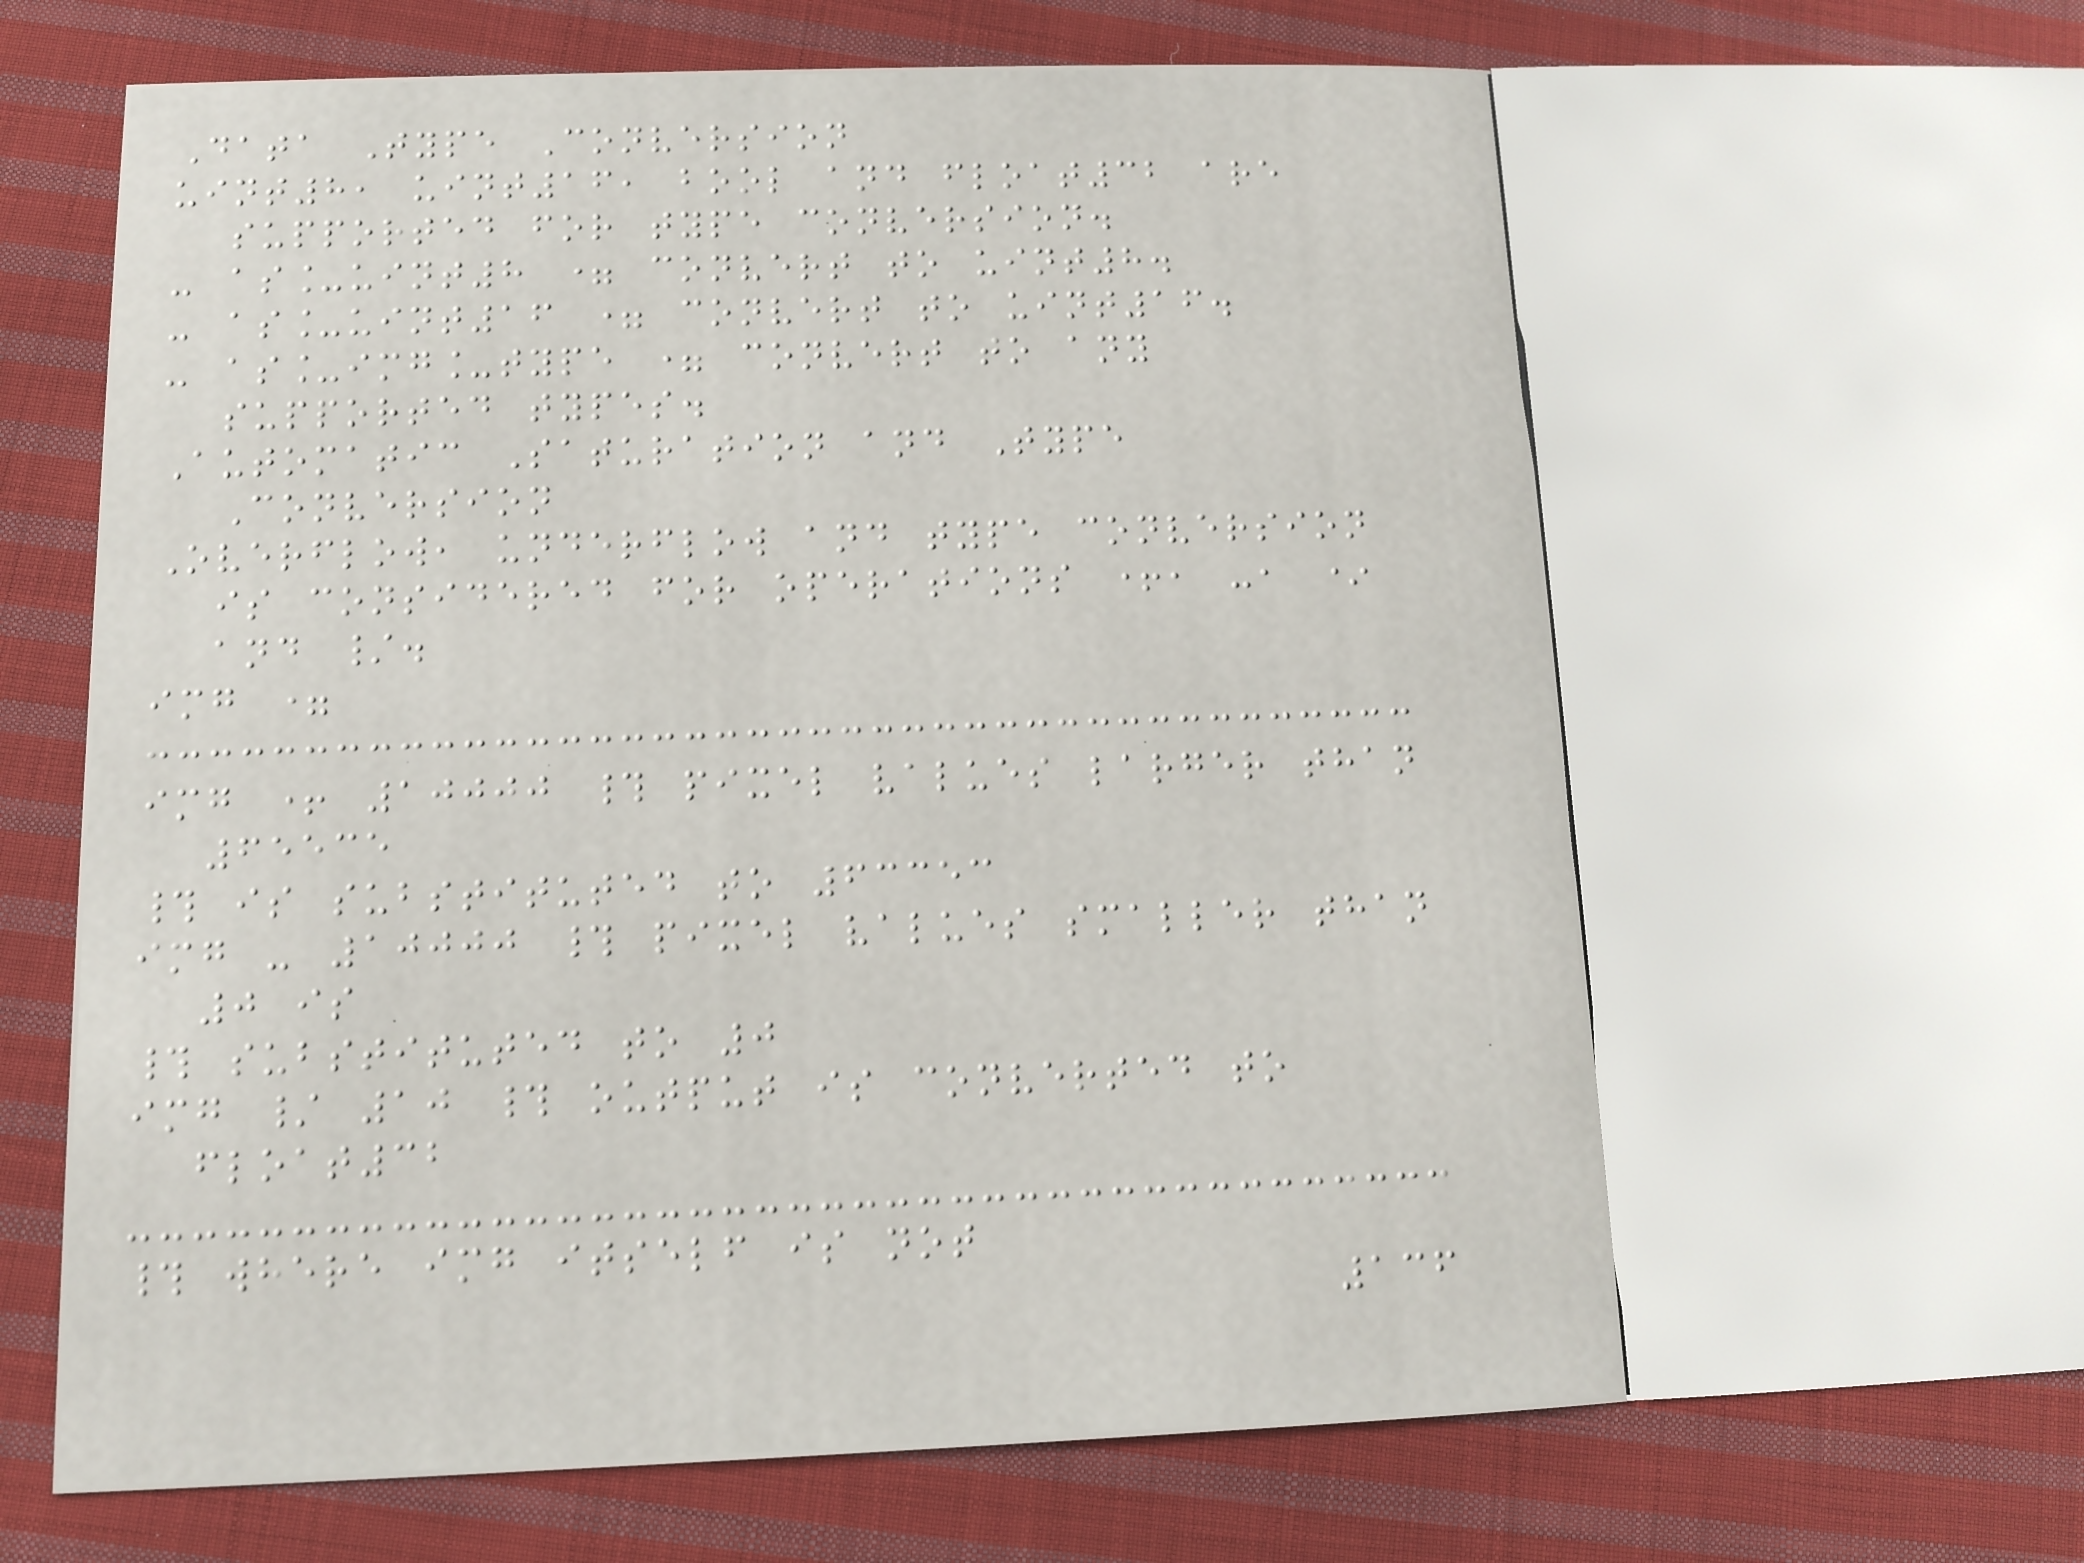Data Type Conversion
uint8, uint16, bool and float32 are
supported for type conversion.
- as_uint8 = convert to uint8.
- as_uint16 = convert to uint16.
- as_img_type = convert to any
supported types.
Automatic Saturation and Type
Conversion
Overflow, underflow and type conversion
is considered for operations +, -, *
and /.
img =
img + 10000 # pixel values larger than
65535
# is substituted to 63353
img - 10000 # pixel values smaller than
0 is
# substituted to 0
img / 10 # output is converted to
float32
# where img itself is not
136
